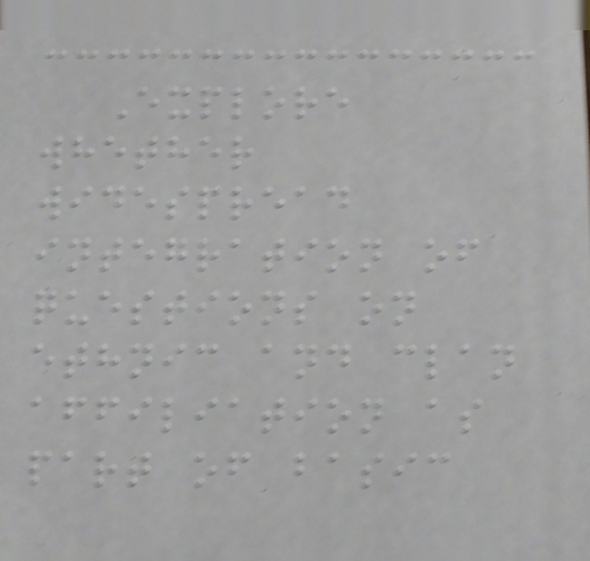Explore
whether
widespread
integration of
questions on
ethnic and clan
affiliation as
part of basic
